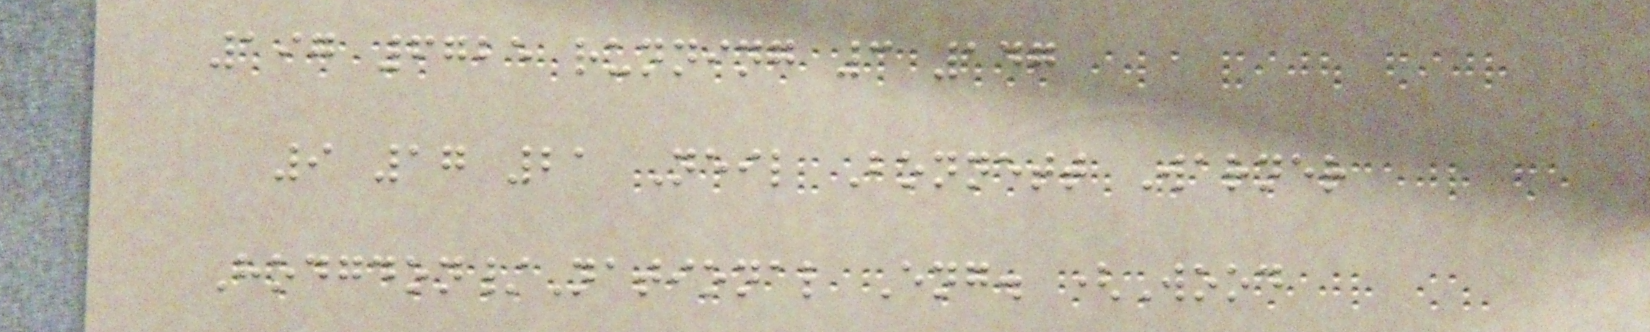197 6725 running 3 147
9 17 21 Neil Bonnett Warner
Hodgdon/National Eng. (Wood
